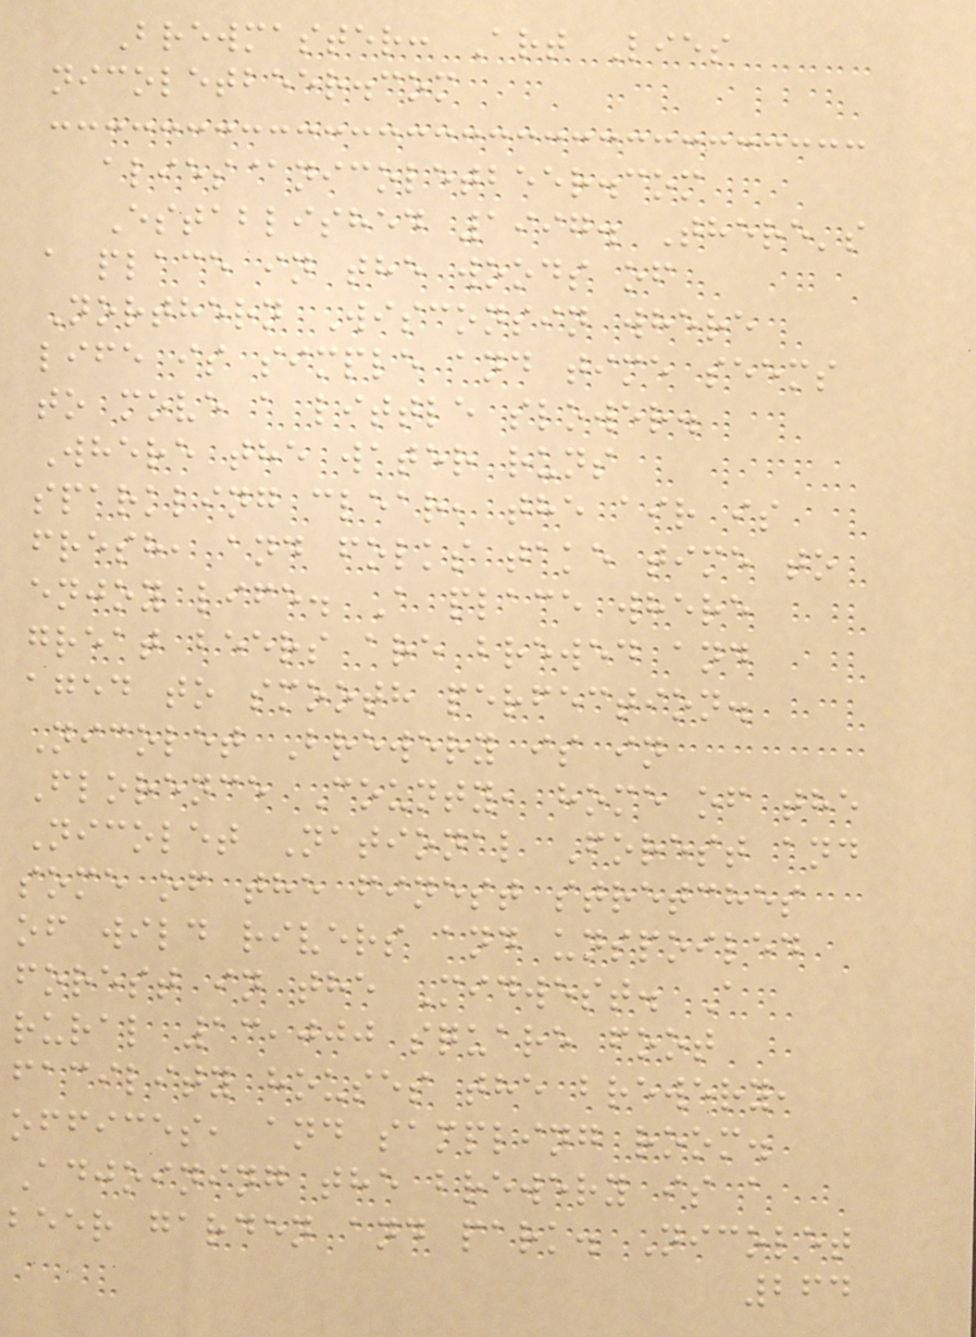Brewmaster: Art Lies
nicoletbeer.com
alies@nicoletbeer.com
Established 1997. There's
a place in the woods of
Northern Wisconsin where
life is simple and time seems
to move a little slower.
Where the water runs
sparkling clear, the air is
fresh, and folks take time to
enjoy life. A place where
great beers are brewed and
aged to smooth perfection.
Nicolet Brewery is in
Florence County, home of the
Nicolet National Forest and
some of the finest stretches
of wild rivers and unspoiled
forest in the Midwest. A
rural 13,000 square foot
facility houses the brewery,
offices, and sampling room.
Adjoining the brewery is a
beer garden and park. Nicolet
264
